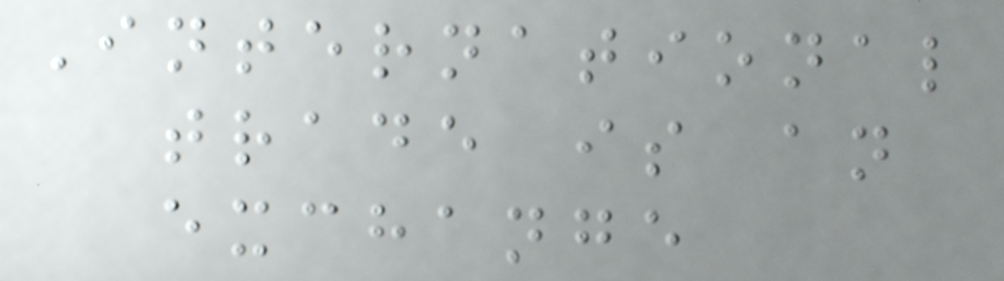International
trade is an
exchange
